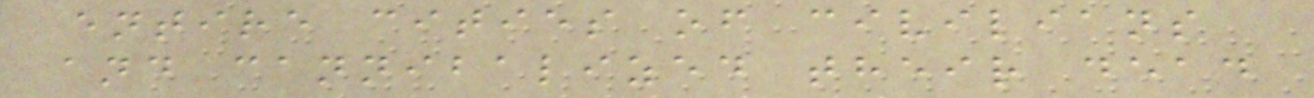entire cities of civilians
and cannibalized their dead
